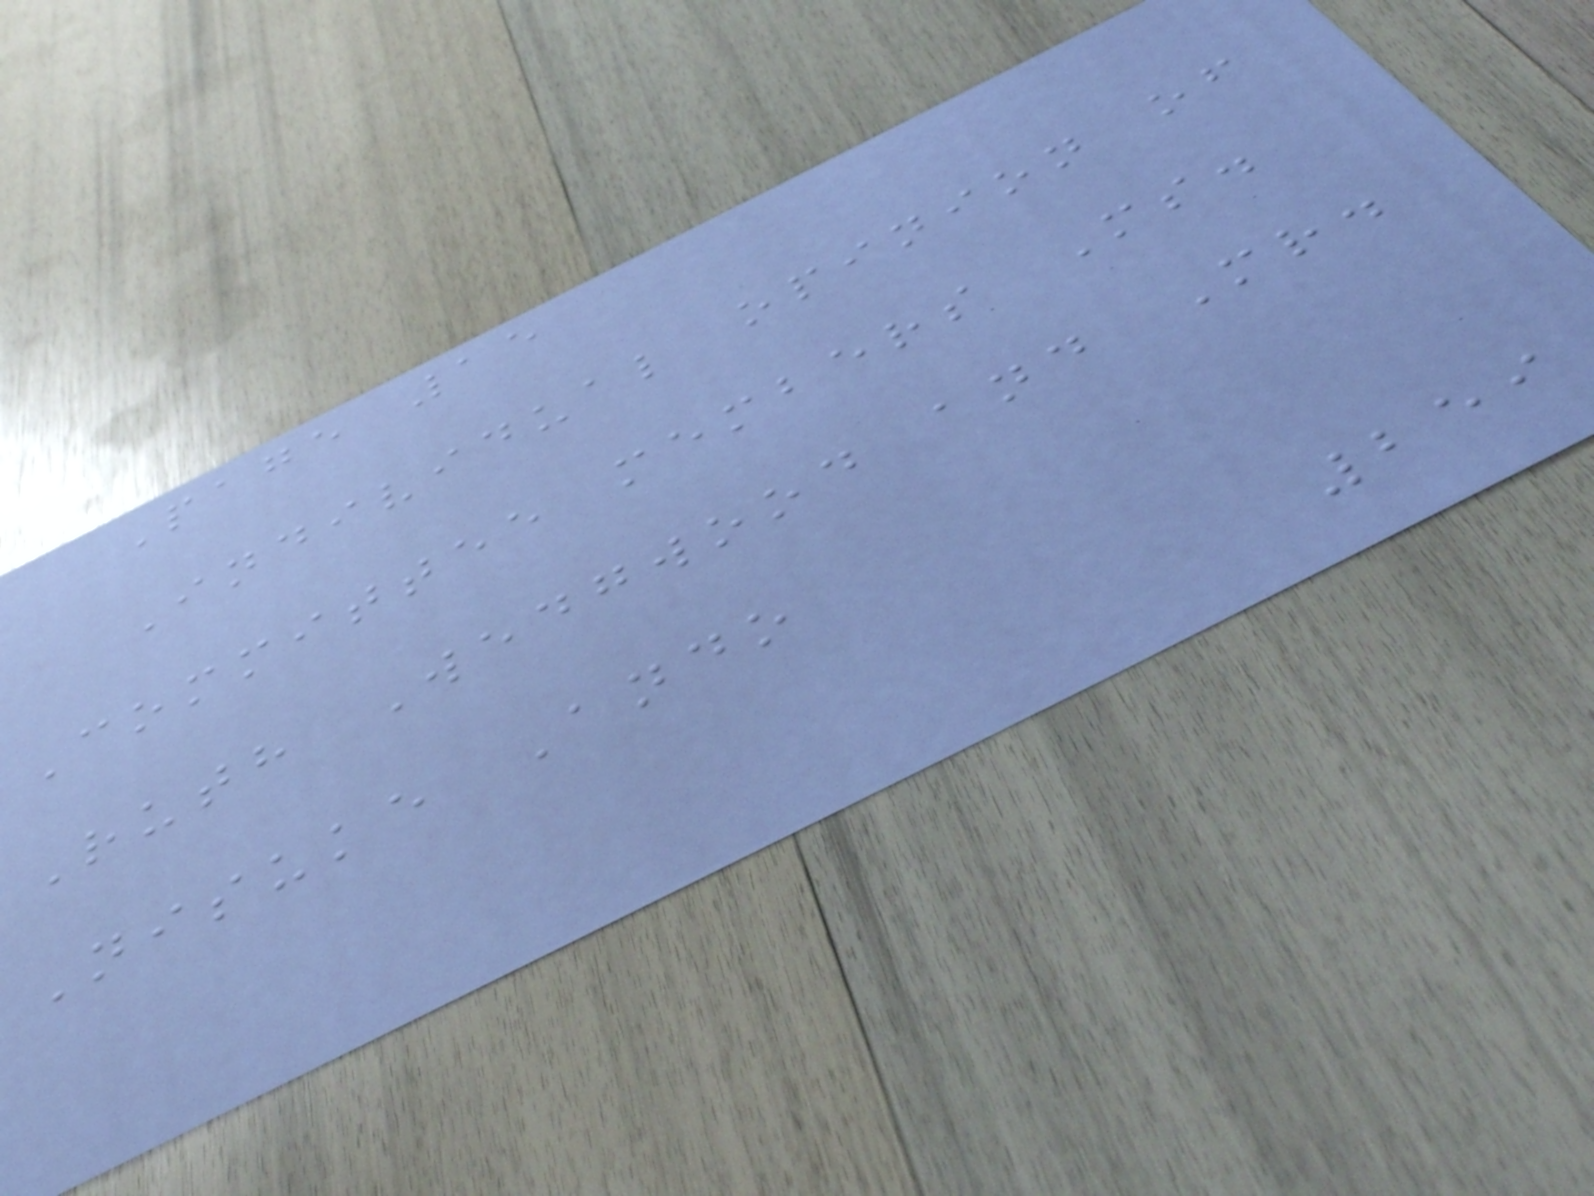Page 15
Individual opinion of
Committee members Ms.
Ruth Wedgwood and Mr.
Nisuke Ando
259
